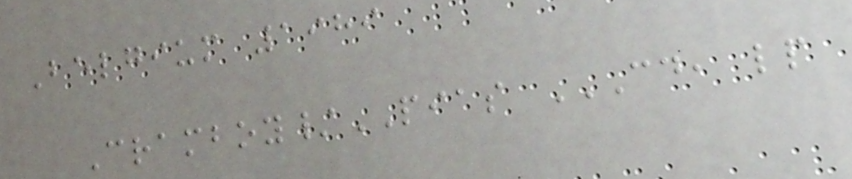Belgium 1989
Cramboy/PIAS CD, LP
